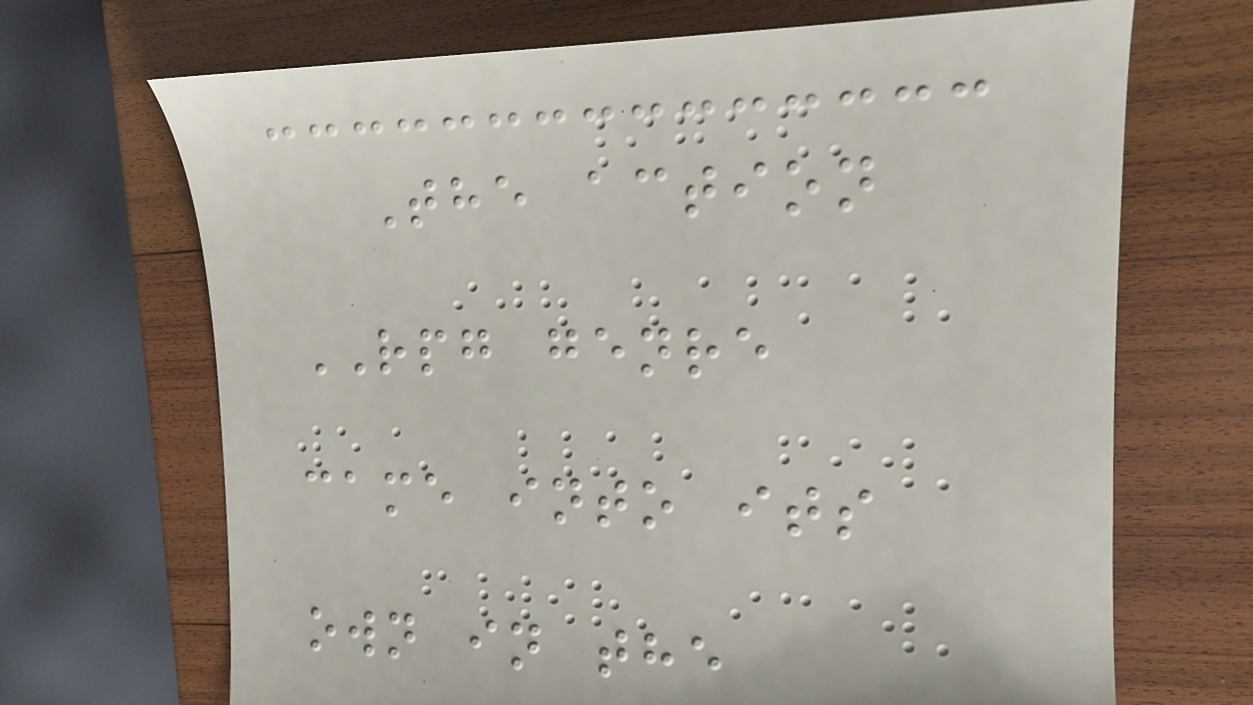The action
RPG genre
came into its
own in the
